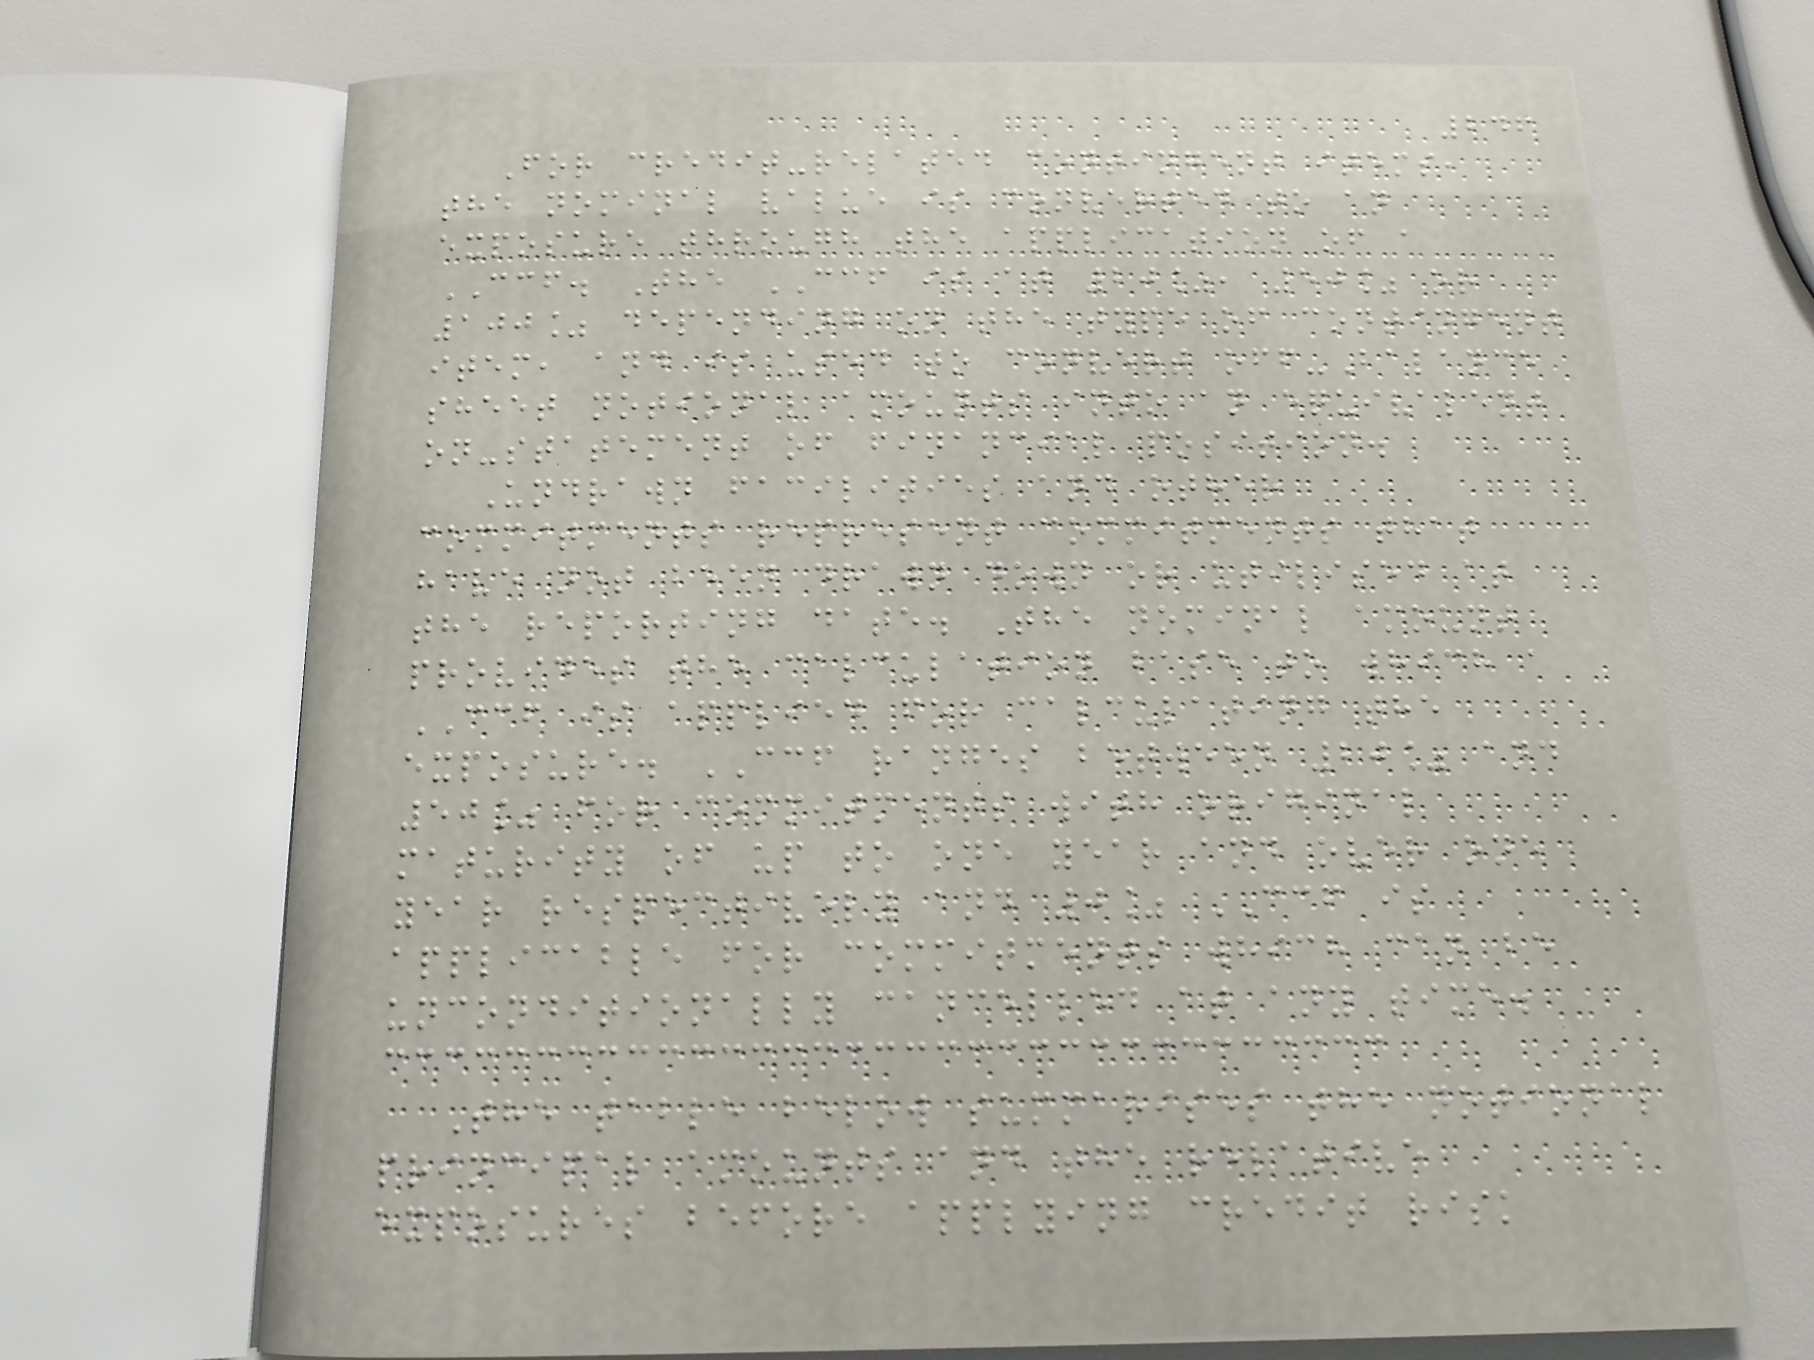246
For credit-related contingent items,
the nominal value is converted to an
exposure through the application of a
CCF. The CCF is at 20%, 50% or
100% depending on the type of contingent
item, and is used to convert off-Balance
sheet notional amounts into an equivalent
on-statement of financial position.
Undrawn facilities and other
commitments represent commitments that
have not been drawn down or utilised at
the reporting date. The nominal amount
provides the calculation base to which a
CCF is applied for calculating the
exposure. CCF ranges between 20% and
50% for commitments with original
maturity of up to one year and over one
year respectively and 0% CCF is
applicable for commitments which can be
unconditionally cancelled at any time.
The table below summarises the notional
principal amounts and the relative
exposures before applying credit risk
